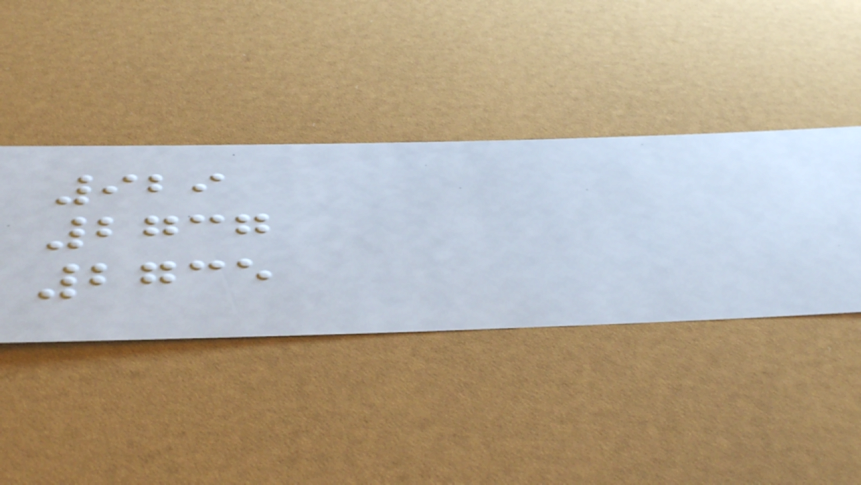929
2737
2735
